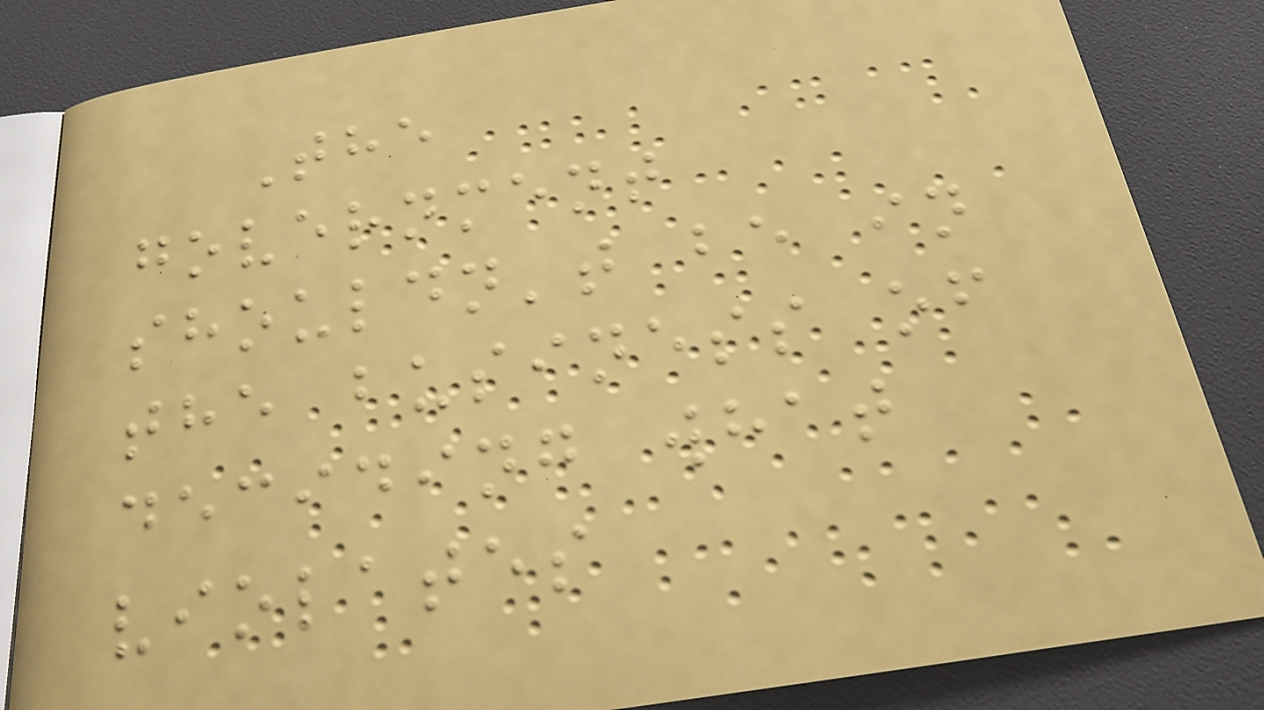The
government
shouldn't be in
the business of
deciding what
violates
